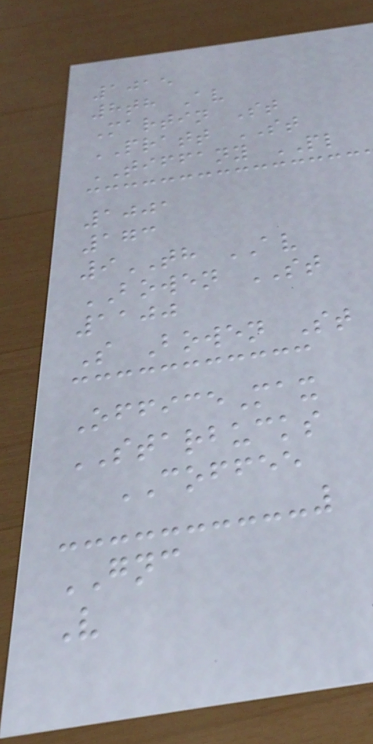1015
8th Av
Martin St
PRATT ST
TIFFANY PL
1001
173
9TH AV
BOWEN ST
1100
S Bowen St
OfficeMax
STARBUCKS
COFFEE
GNC
V
